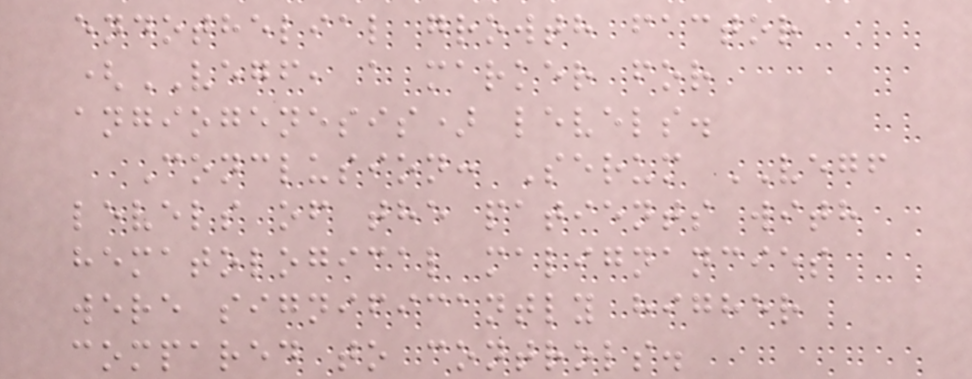endothelial growth factor
(VEGF, a marker for
angiogenesis) levels.
Conclusion: Serum VEGF
levels of the patients with
hematological malignancies
were significantly higher
compared to controls.
